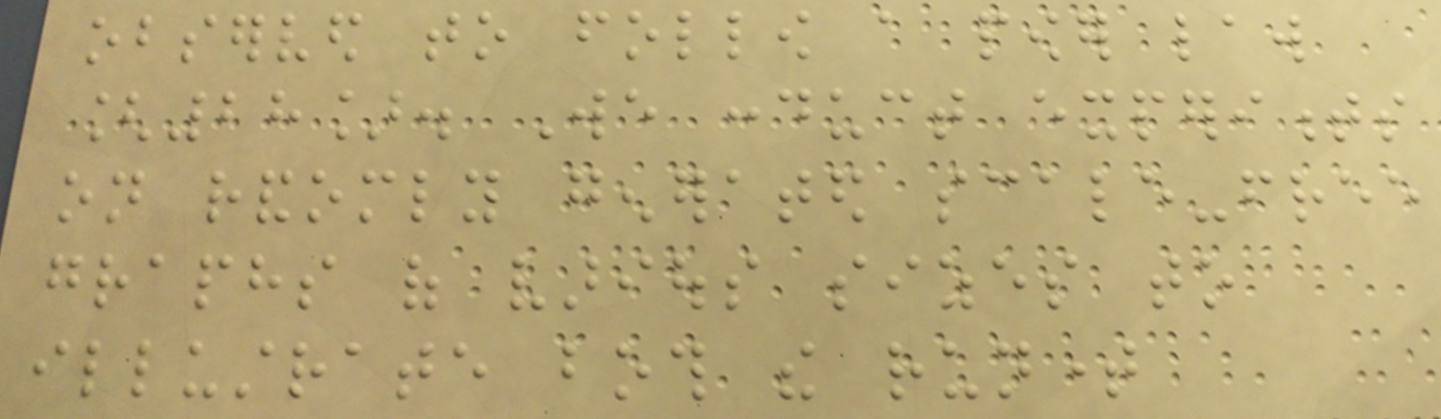observed to follow a power law
[28]. We conduct experiments
on randomly generated scale-free
graphs of various sizes to
illustrate both the runtime
